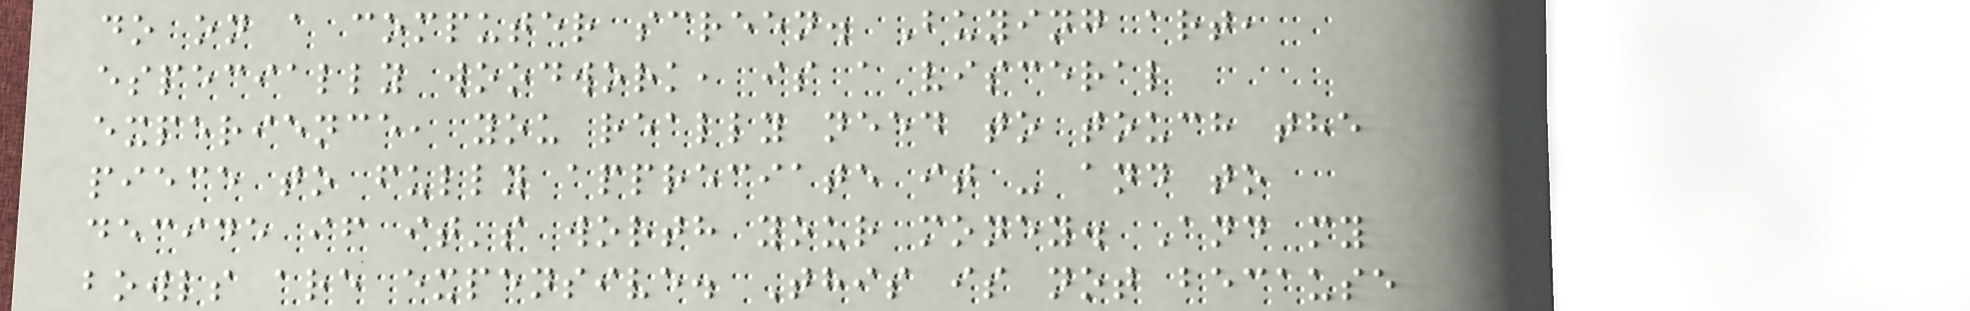do on a computer screen. Buying art,
especially woodwork, is a visceral
experience, you really need to touch the
piece to fully appreciate it - and to
decide if it's worth your money. And my
bowls are expensive. This is not because
